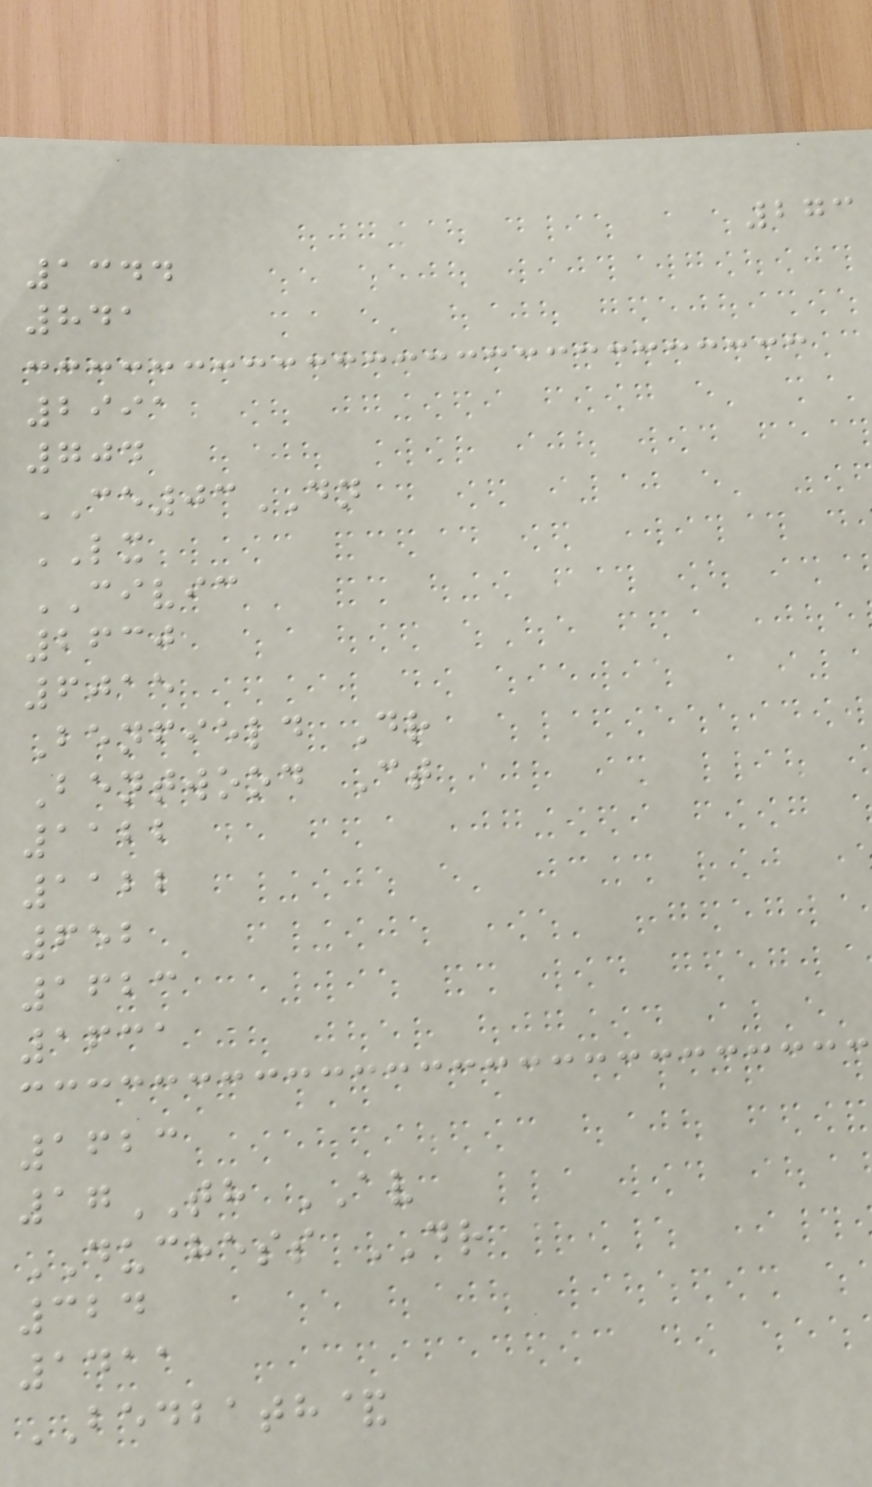273
1344
841
2991
704
CE03DN
LX
CIVIC
2630
6015
Benfield Dr
Bentwood Ct
1122
1122
652
1623
1631
1623
17TH AV
DUCHESS DR
324
1411
BEDBATH&
